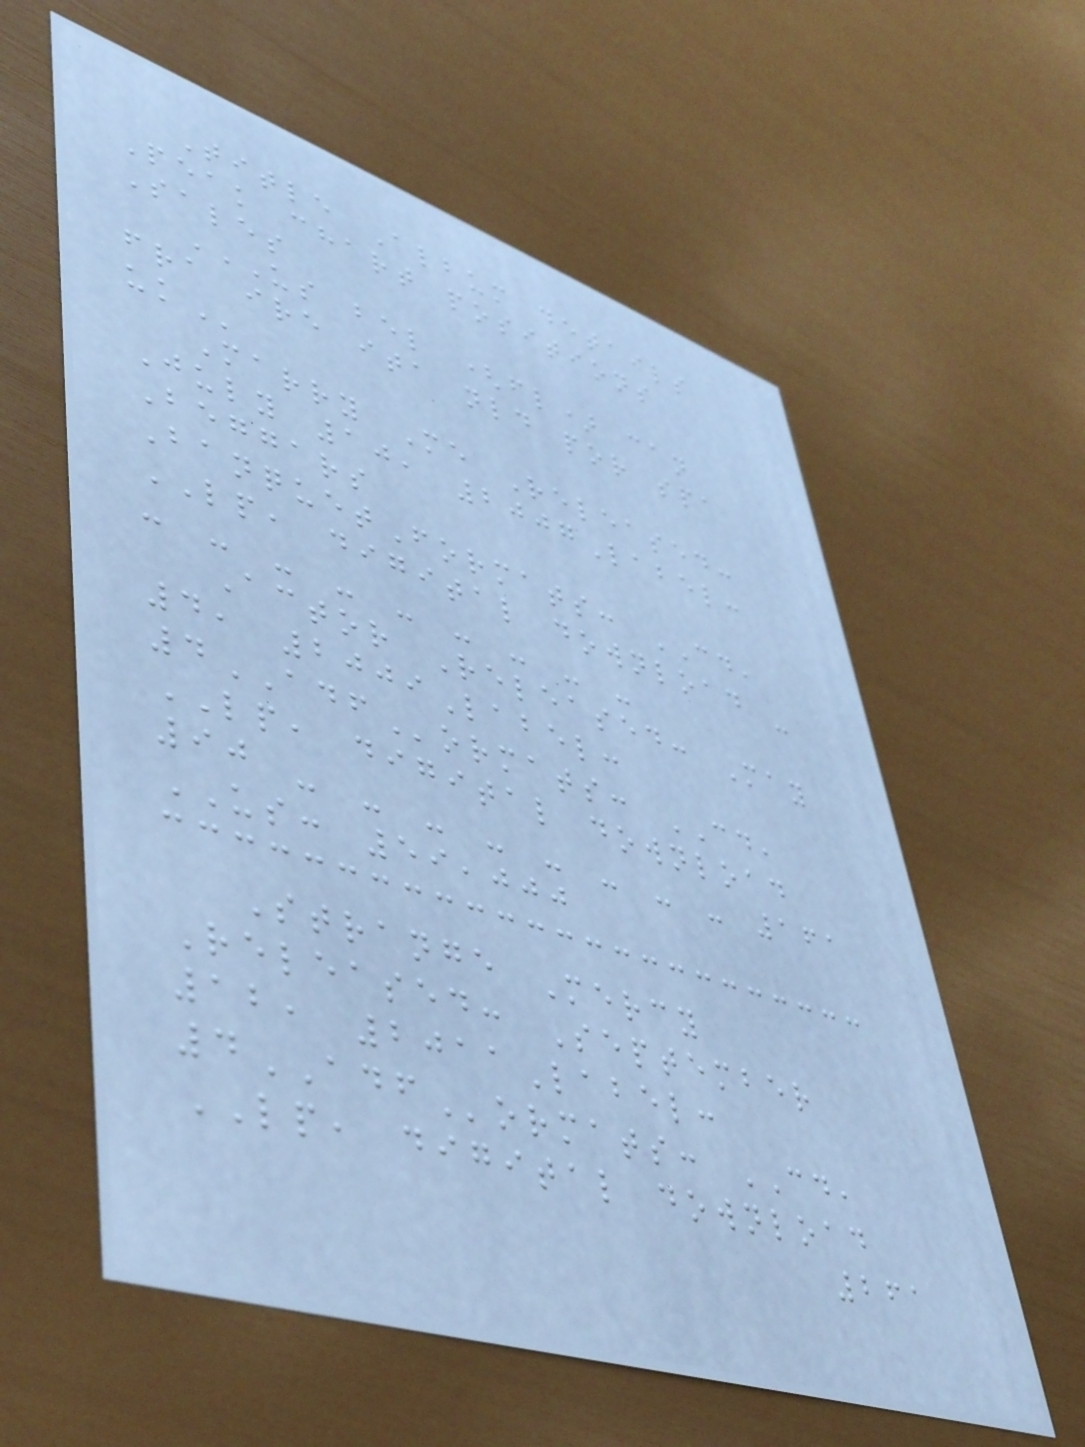Title Album details
Peak chart positions
Sales
US BEL (FL) CAN
FRA IRE ITA NLD POR SPA
UK
Marry Me Released:
July 10, 2007Label:
Beggars
BanquetFormats: CD,
LP, digital download -
- - - - - - - - -
Actor Released: May
4, 2009Label:
4ADFormats: CD,
LP, digital download
90 - - - - - - - - 161
US: 59,000
Strange Mercy
Released: September
12, 2011Label:
4ADFormats: CD,
LP, digital download
261
